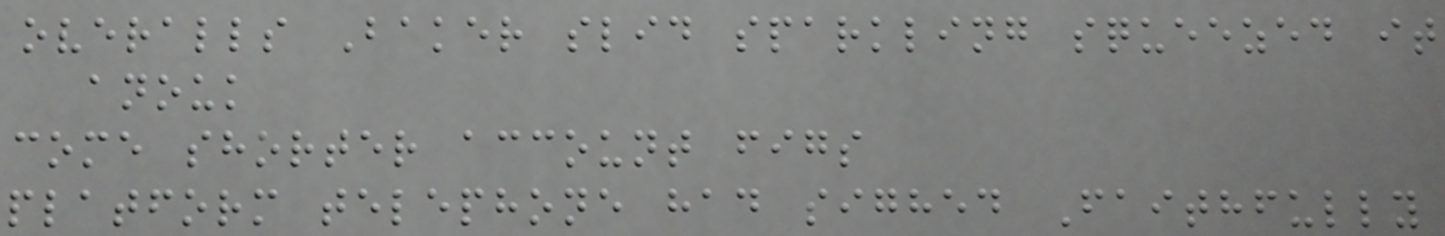overalls Baker slid sparkling squeezed it
anouk
come shorter account figs
platform telephone had sighed Faithfully
